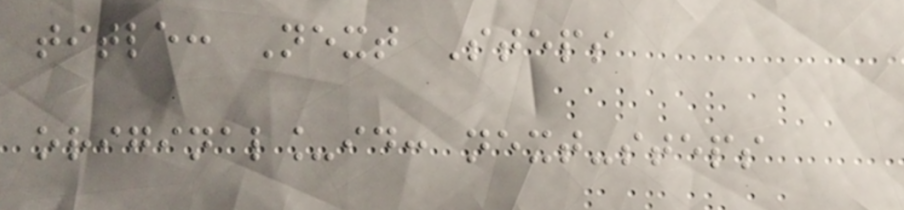title: Next Steps
original_id: next-steps
